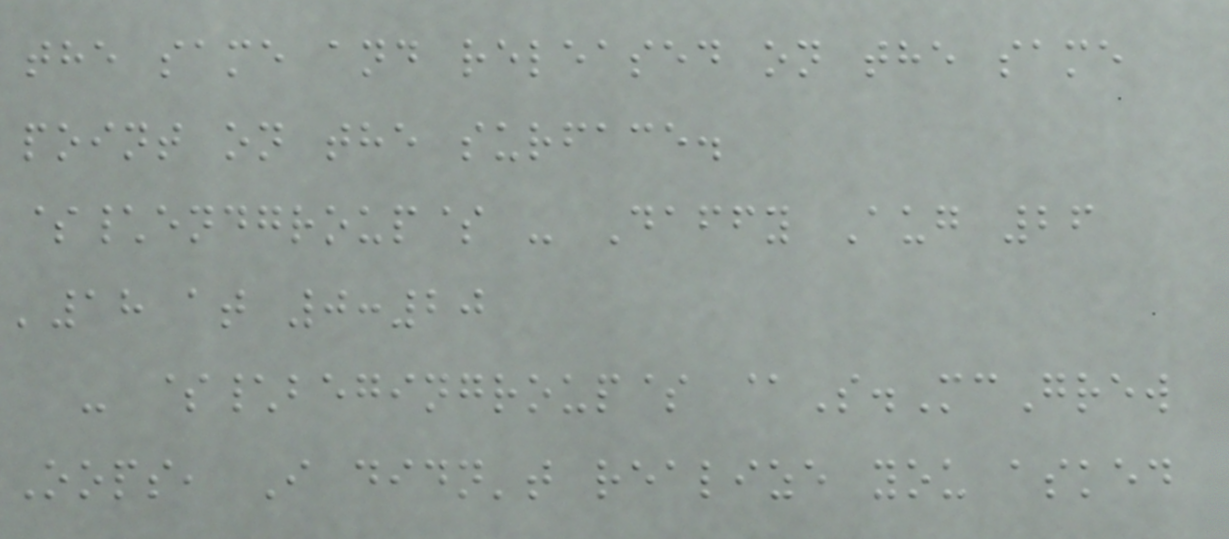the same and released on the same
point on the surface.
$\endgroup$ - Daffy Aug 26
'18 at 0:20
- $\begingroup$ @S.McGrew
Oops, I didn't realize you asked
